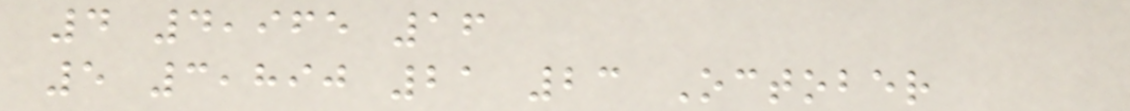4 4,965 16
5 3,890 21 23 October
